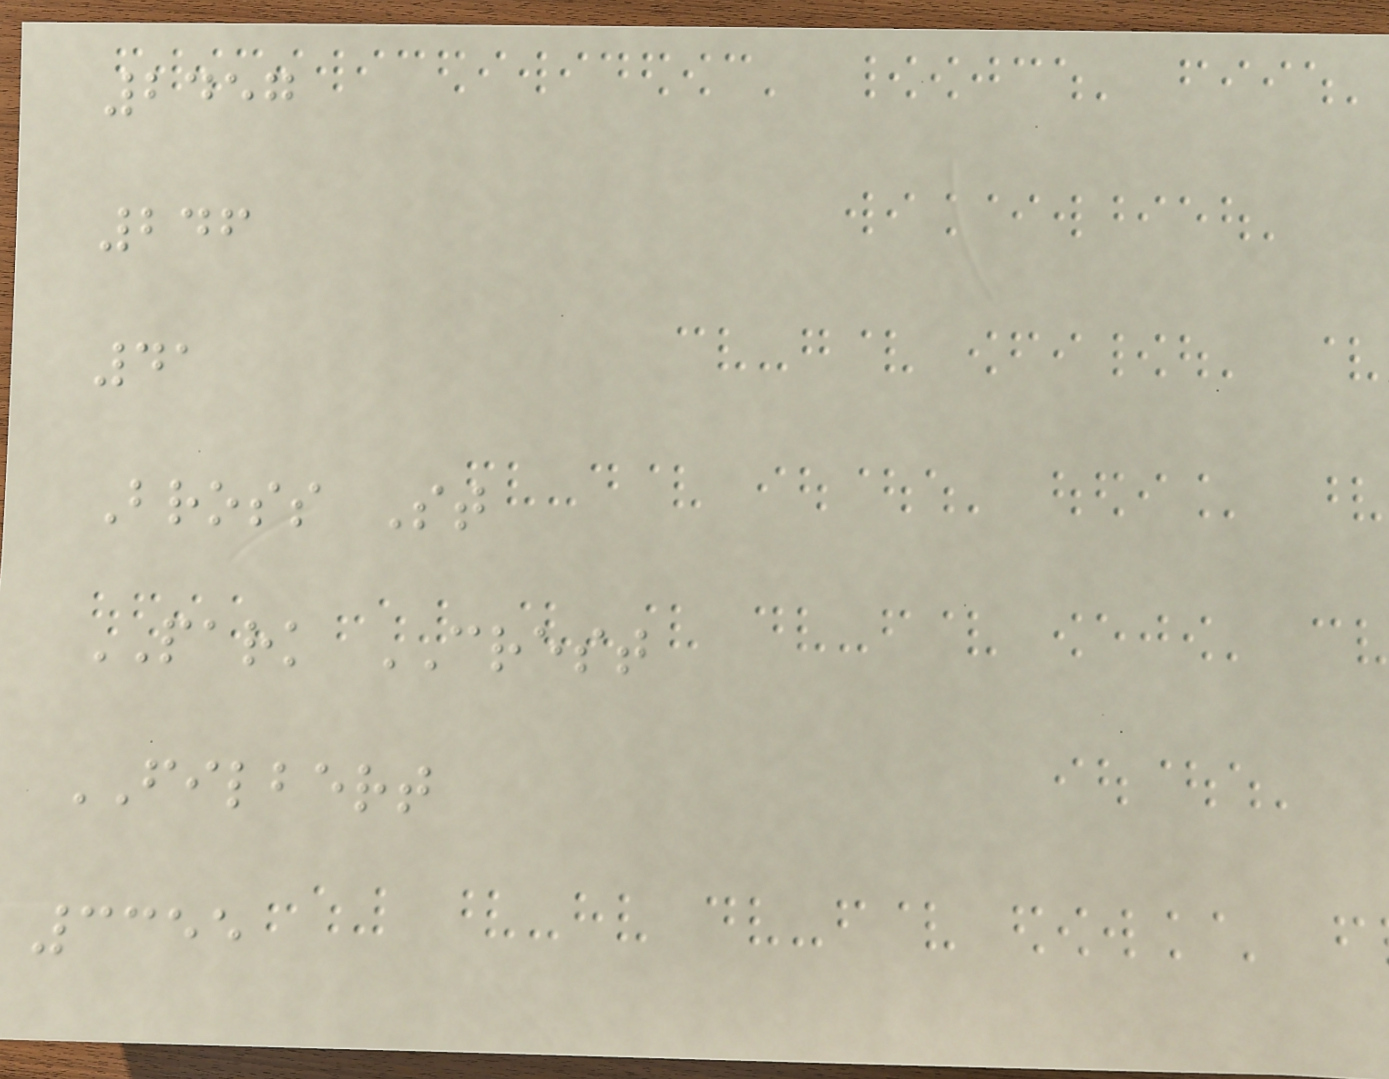2457
246
41
Bross St
PARK CREST
FILBERT
3355
